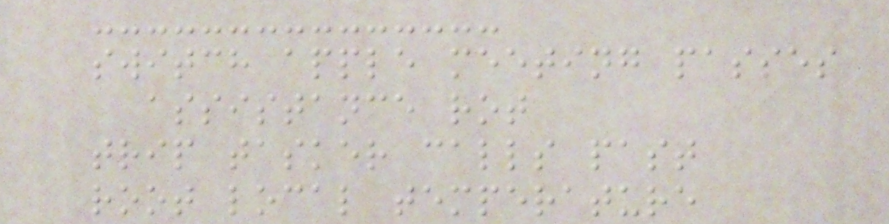switch apple meeting passes
assistance rot
trip tasker calls past
root local temperature
